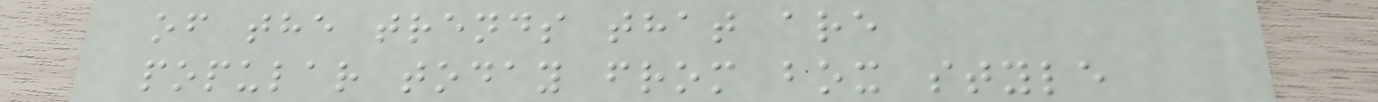of the trends that are
popular today from box style
